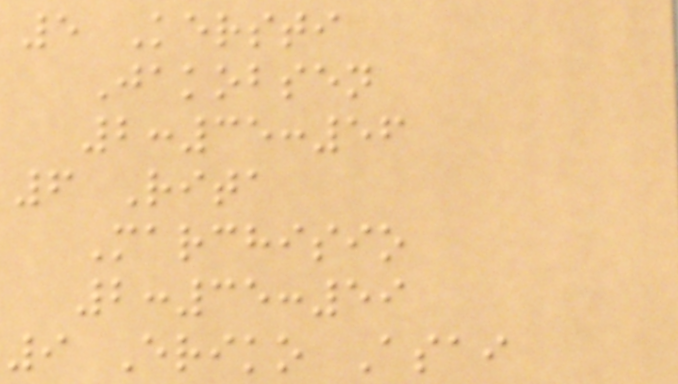5 Kersti
Jakobsen
2:35:56
6 Rita
Marchisio
2:35:59
9 Eriko Asai
